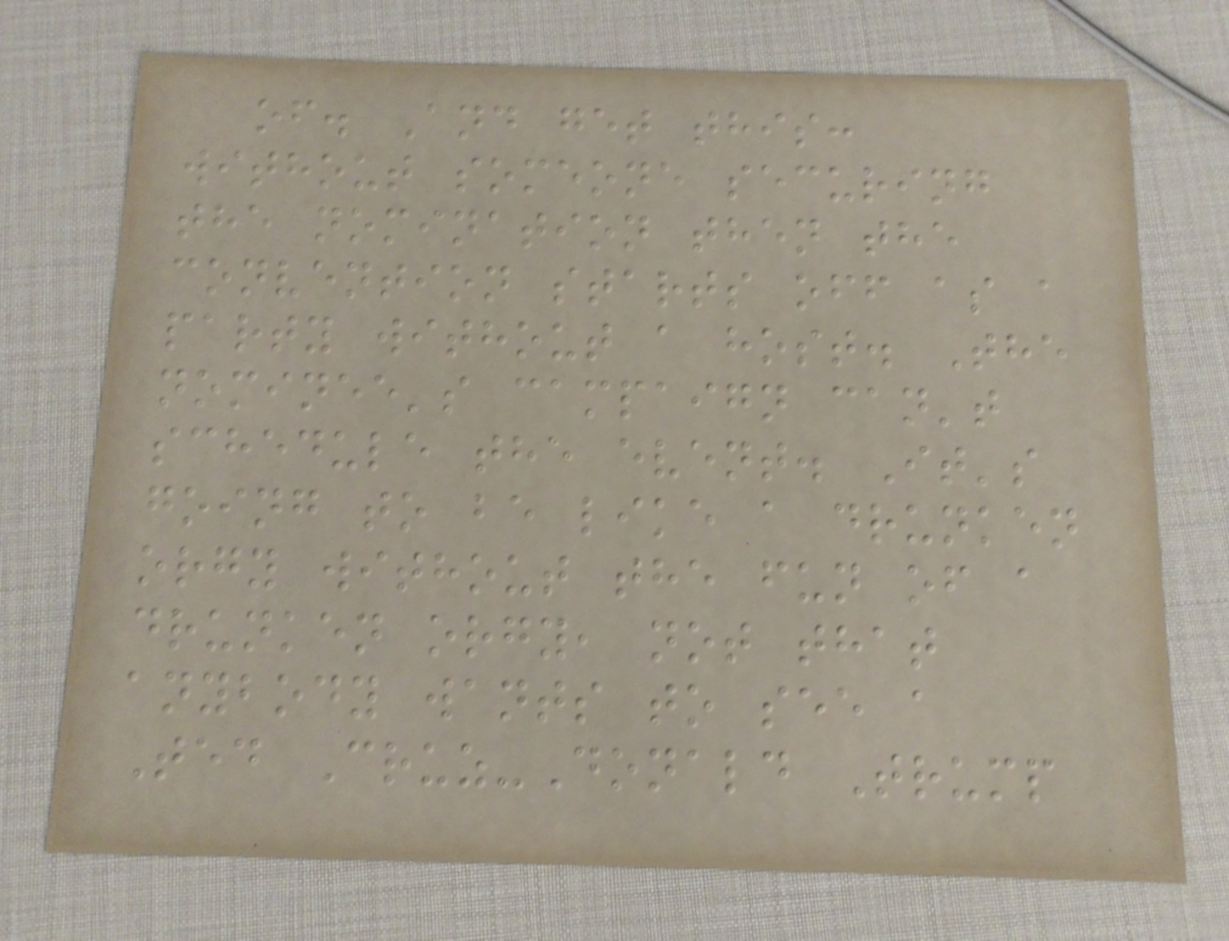of. And get this:
without someone securing
the nomination then the
convention starts off as a
party without a host. The
nominee's campaign can't
schedule the event. It's
going to be like a drunken
orgy without the fun of a
drunken orgy, not that
anybody wants to see a
Ted Cruz-Donald Trump
